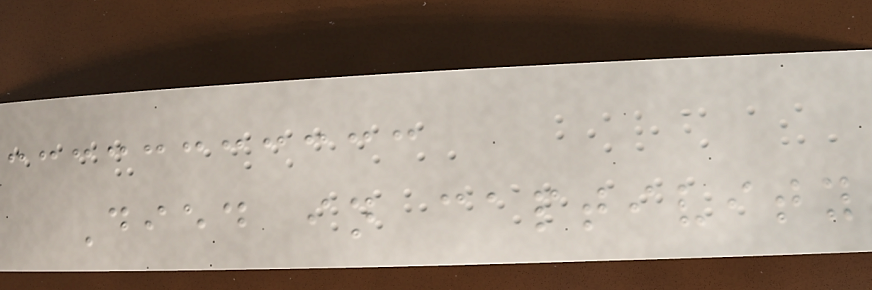Died in captivity
